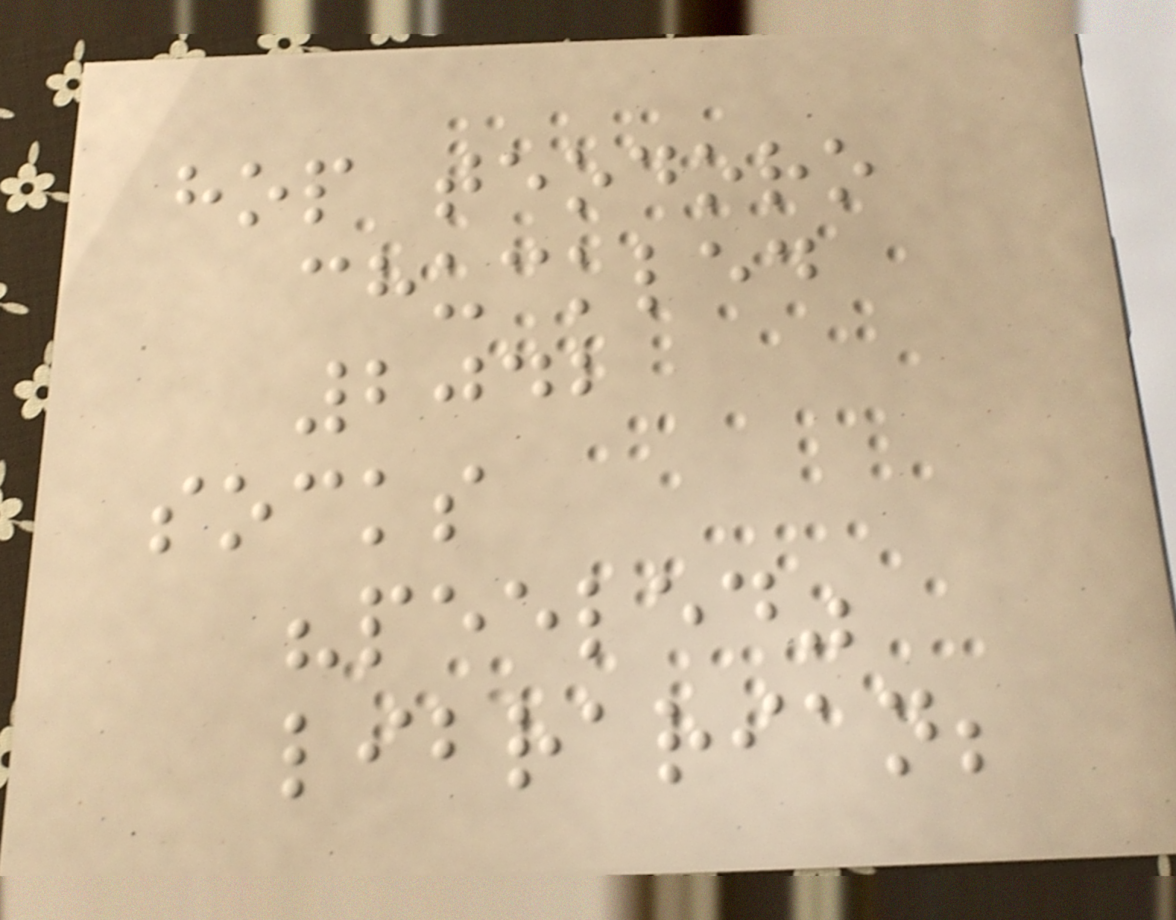hop teodoro
chuckled
2042
socks
"peeled"
librarian;
